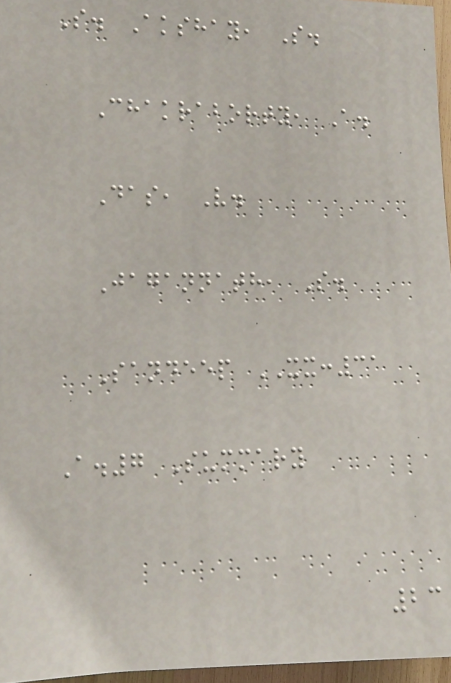S. Akshay, S.
Chakraborty, A.
Das, V.
Jagannath, S.
Sandeep XX:31
A.7 Summary
23
